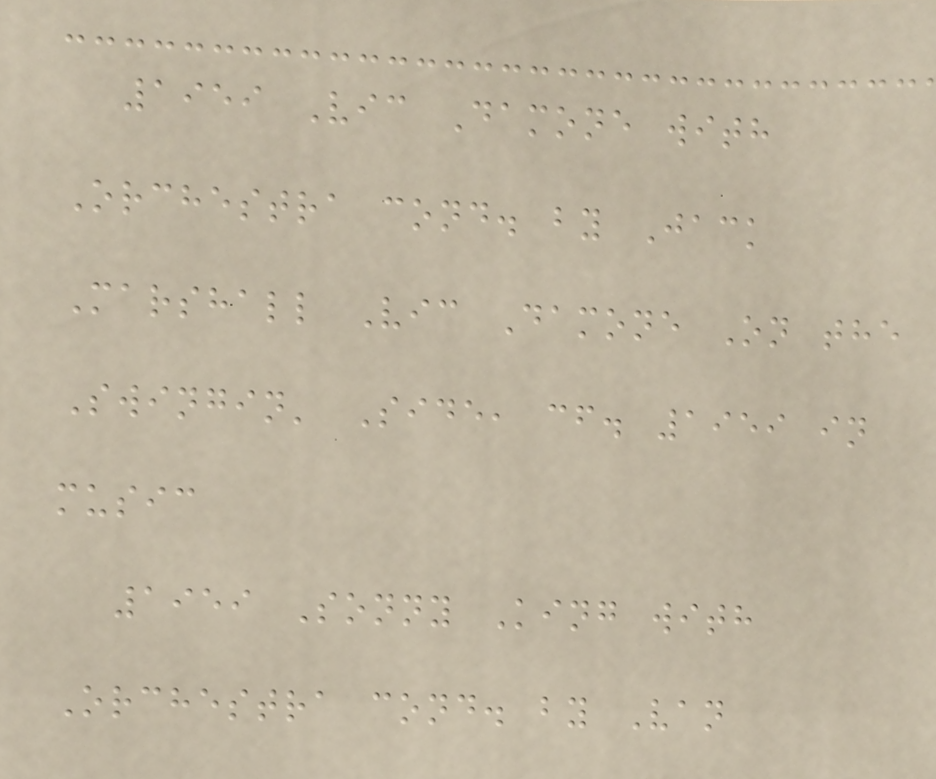1959 Vic Damone with
Orchestra cond. by Jack
Marshall Vic Damone On the
Swingin' Side, cf. 1959 in
music
1959 Sonny King with
Orchestra cond. by Van
